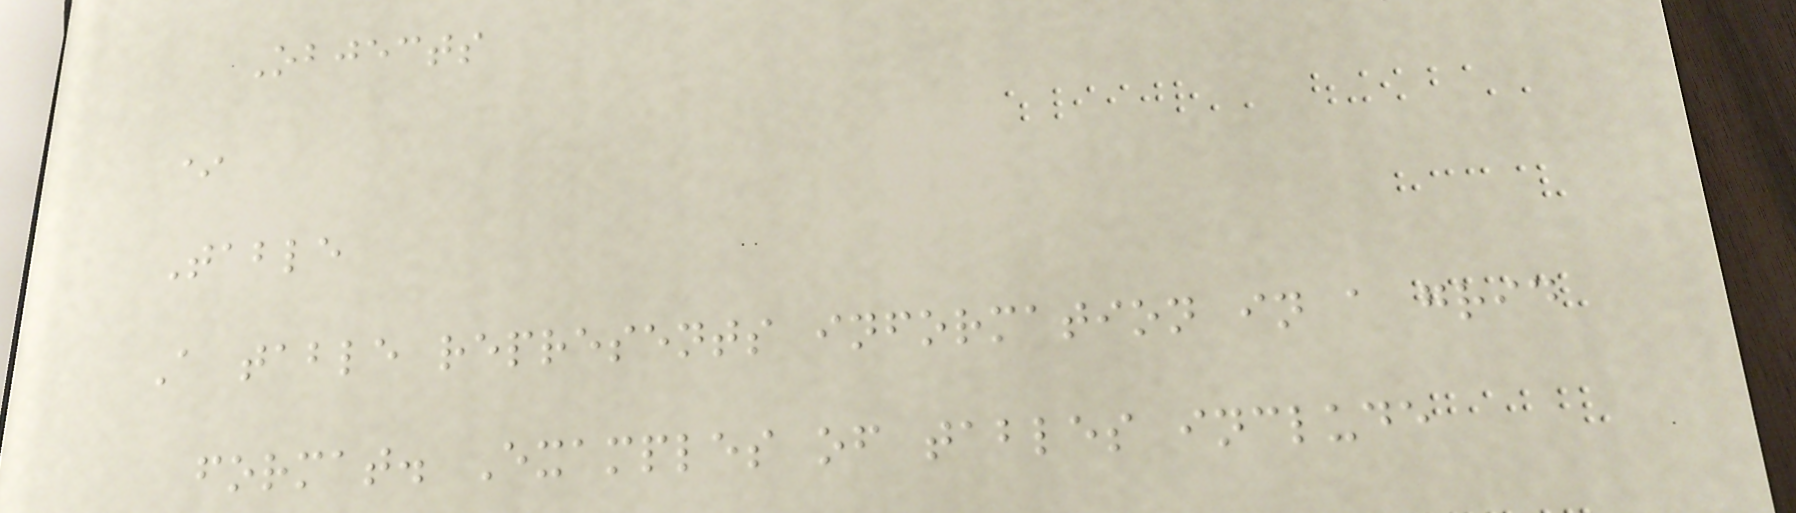Objects
*
Table
A table represents information in a grid
format. Examples of tables include
